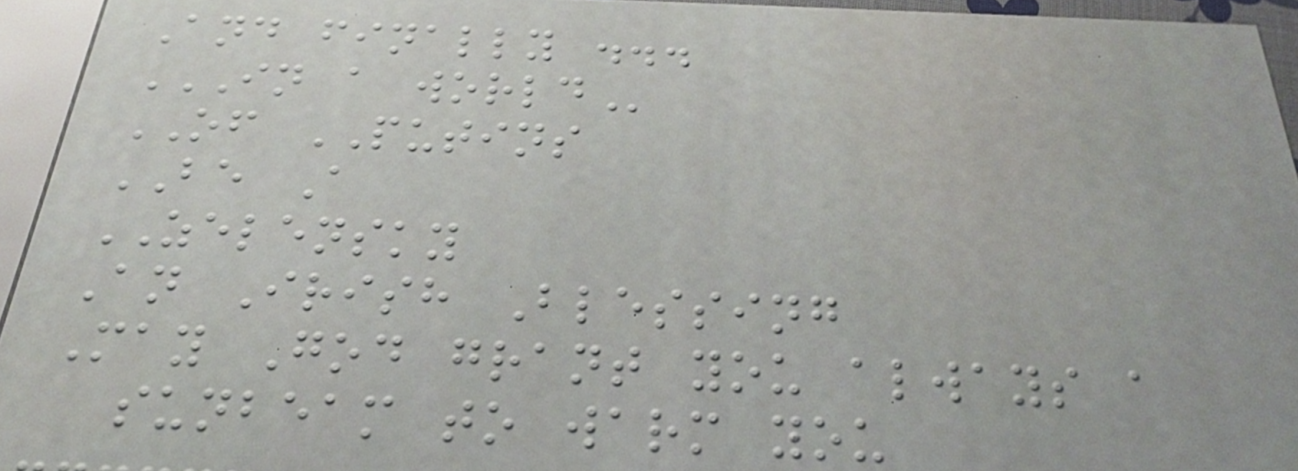And finally ...
IN A WORLD
OF PUTINS
BE A
ZELENSKY
An Irish Blessing
May God grant you always a
sunbeam to warm you
